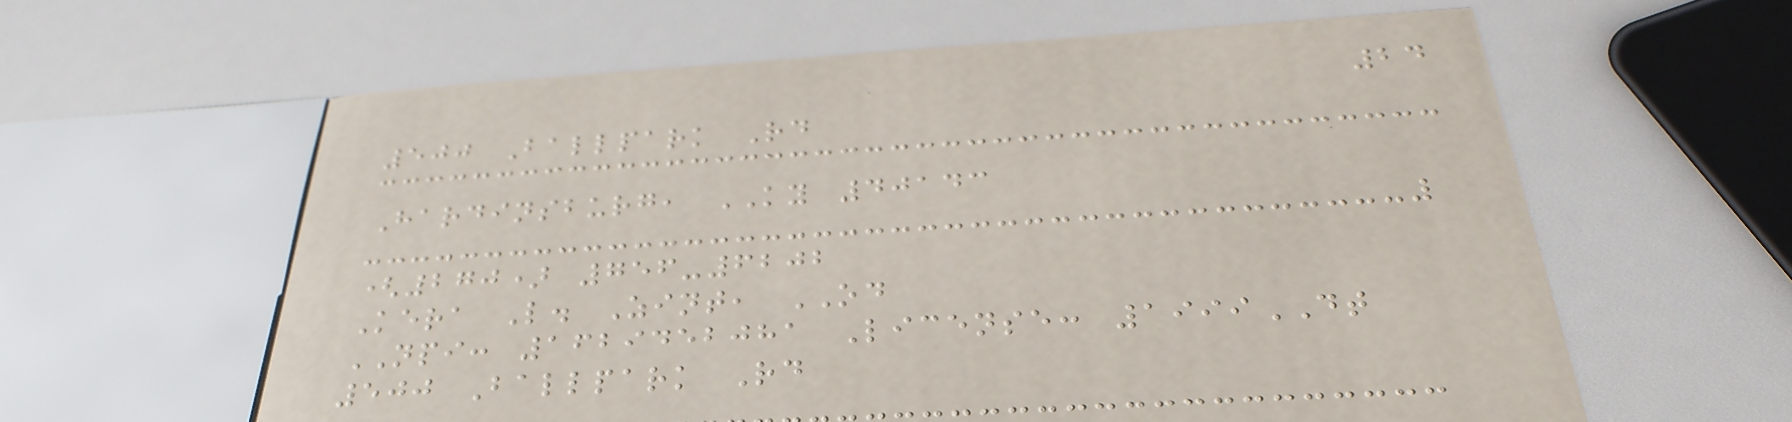24
500 Ballpark Rd
Hardinsburg, KY 40143
(270) 756-6202
Kera L. Zint, OD
NPI: 1629452081 License: 1999DT
500 Ballpark Rd
